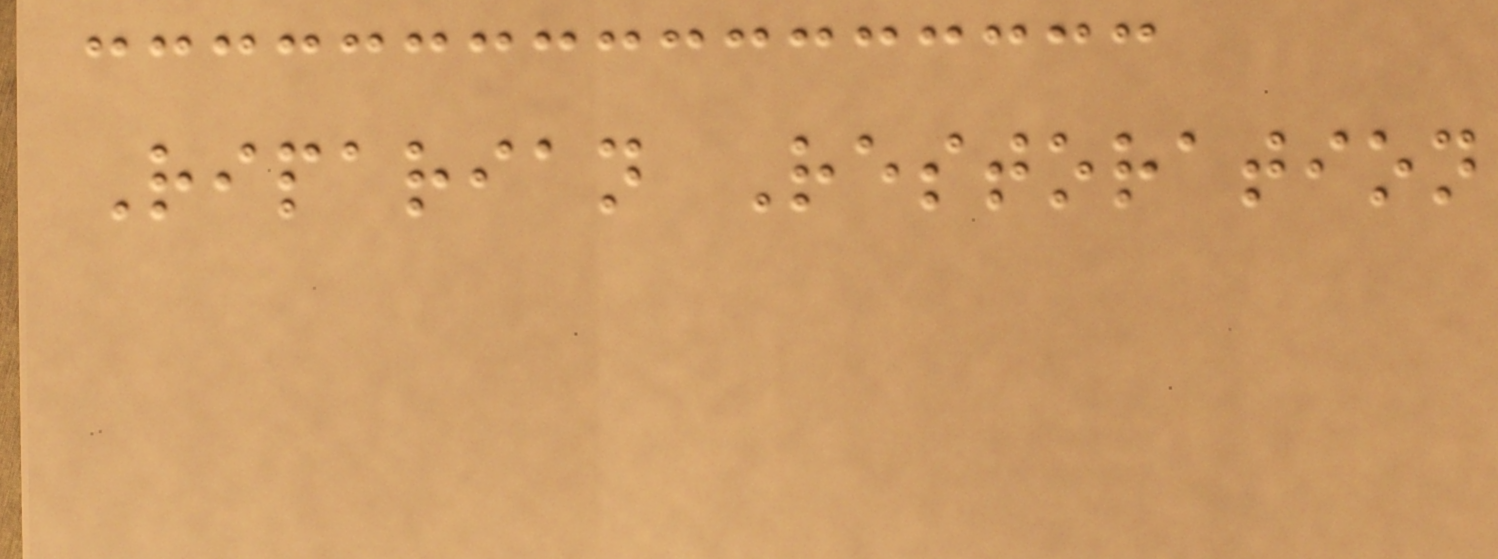Riparian Restoration
